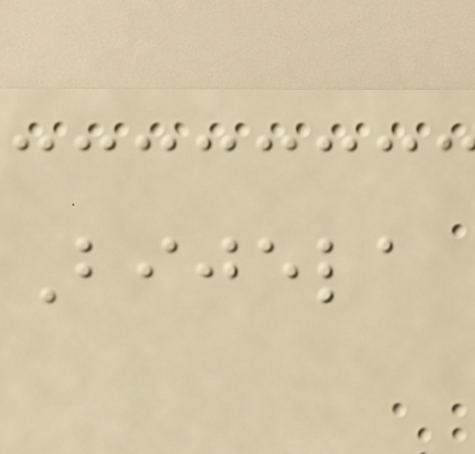Bijela
